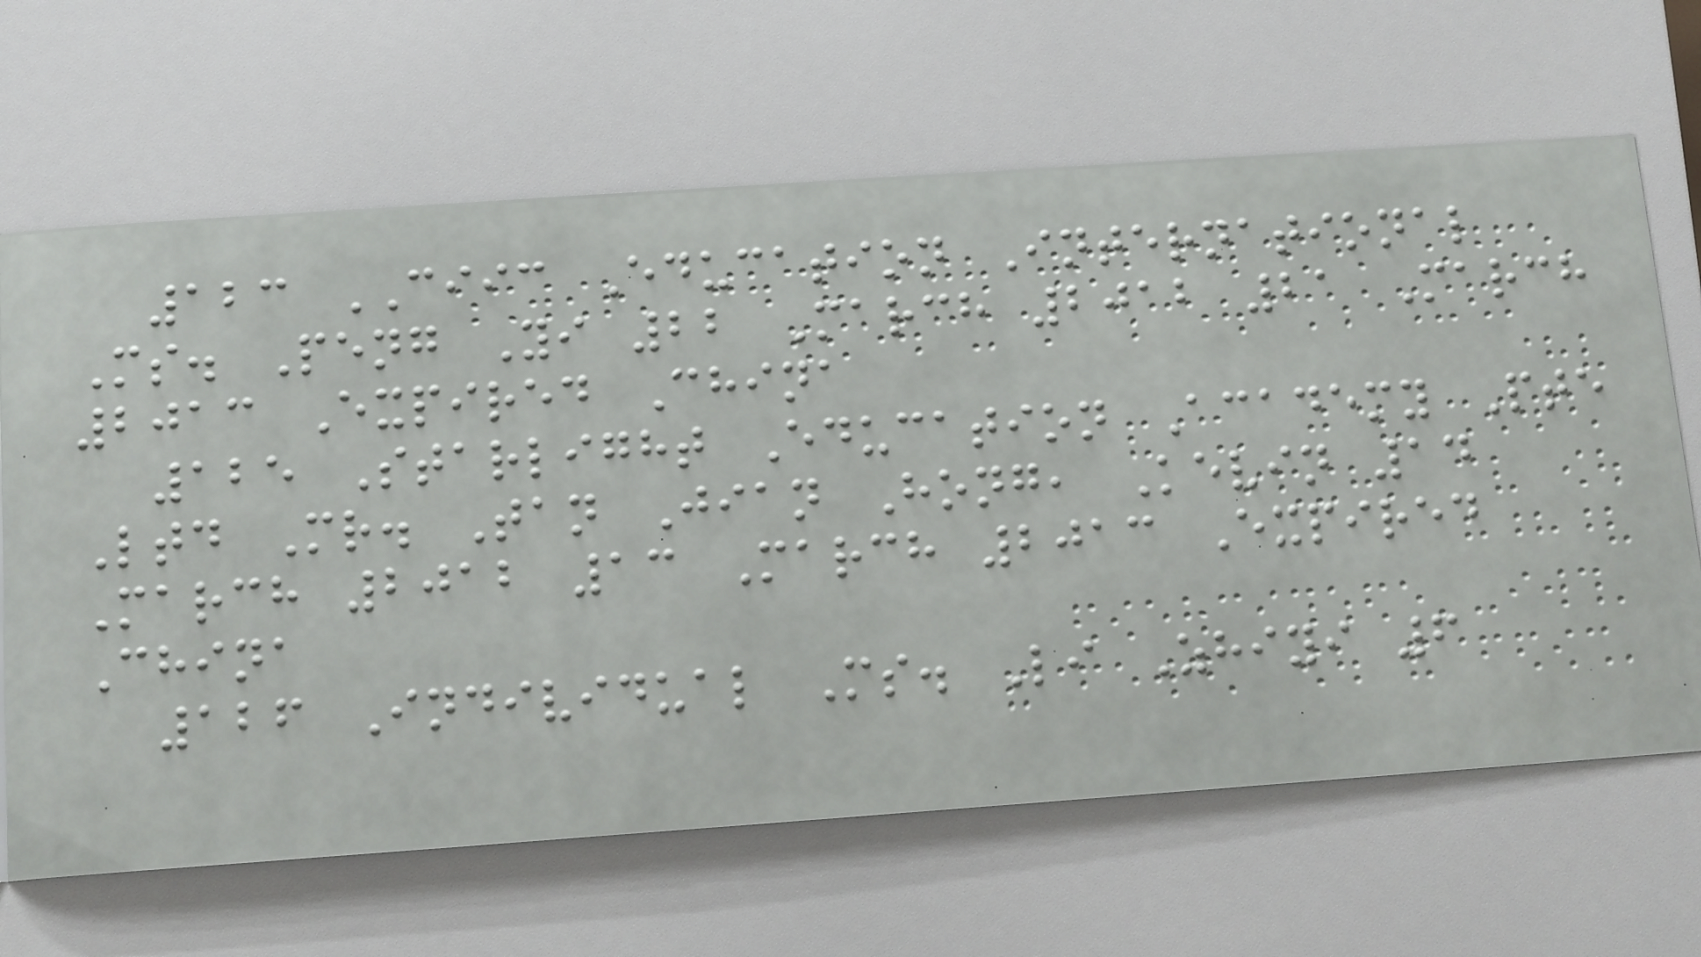123 CIIC Education International
Ms. Peng Yi 22 March 2012 21 March
2013 Expired China
125 Starlight Education Academy Pte
Ltd Mr. Tan Jian Hong, Kevin 14
March 2012 13 March 2013 Expired
China
126 Individual Ms. Li Zhiyi 6
